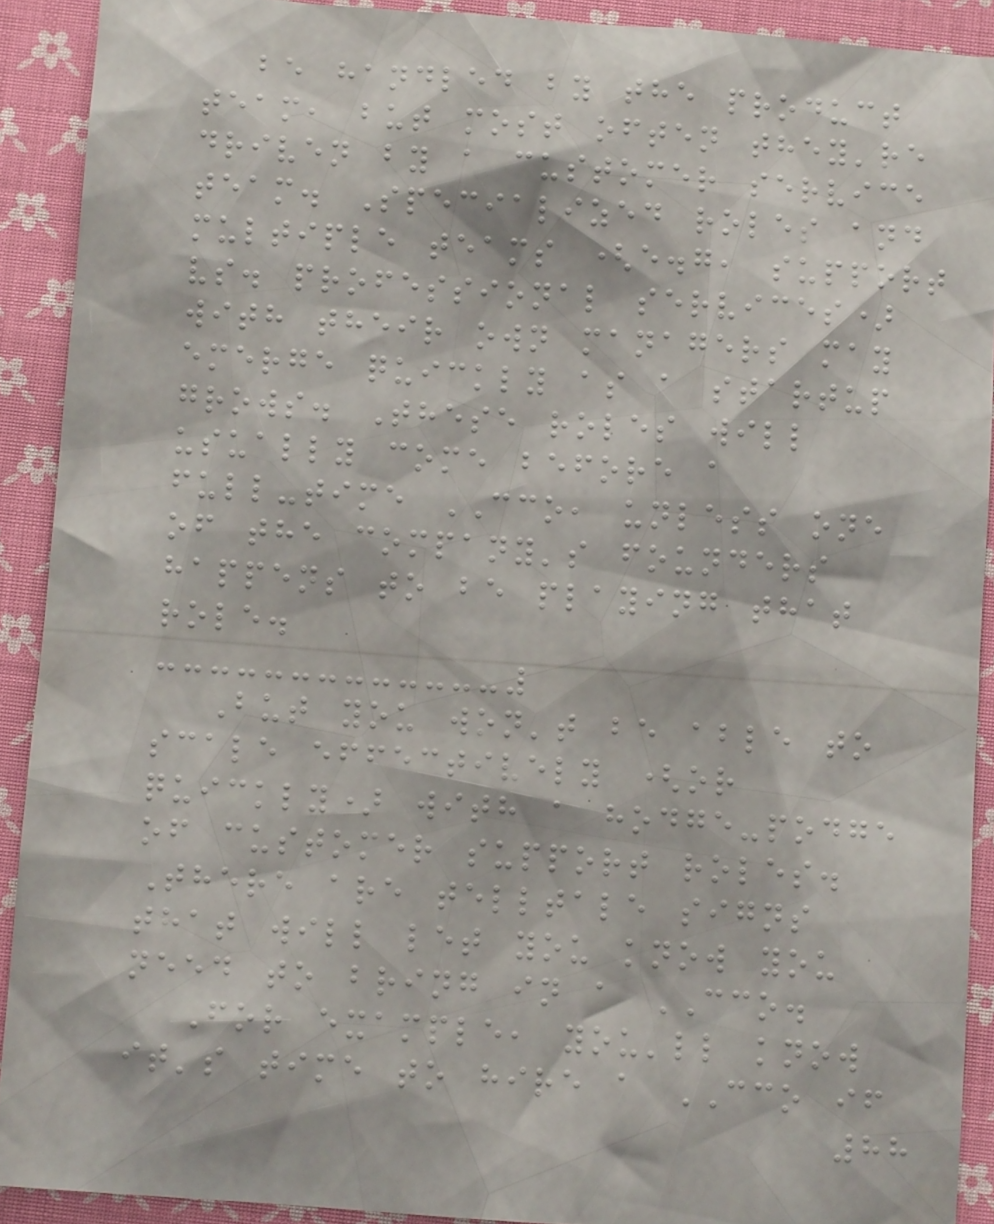be handled by the product
team, but most often they're
driven by a customer service
team. Specialized roles and
multiple teams (e.g, support
vs. professional services)
with their own managers may
emerge quickly as a startup
grows. These roles will
usually come before a
full-time CCO, unless one
of the company's founders
happens to be playing that
role.
But you won't be able to
scale effectively (or
quickly) with a hodge-podge
of customer support roles.
There are telltale signs
that will let you know you
need to bring in a CCO.
For example, you'll know
it's time to hire a CCO if
88
